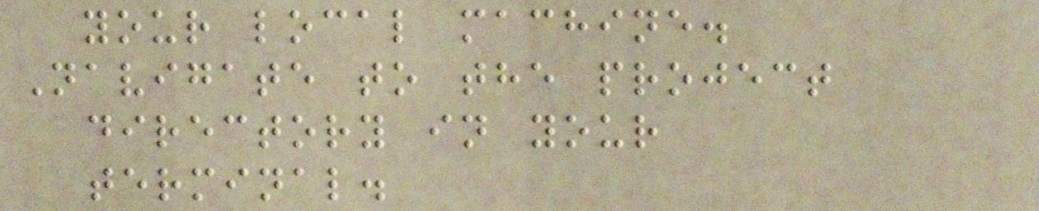your local machine.
Navigate to the project
directory in your
terminal.
